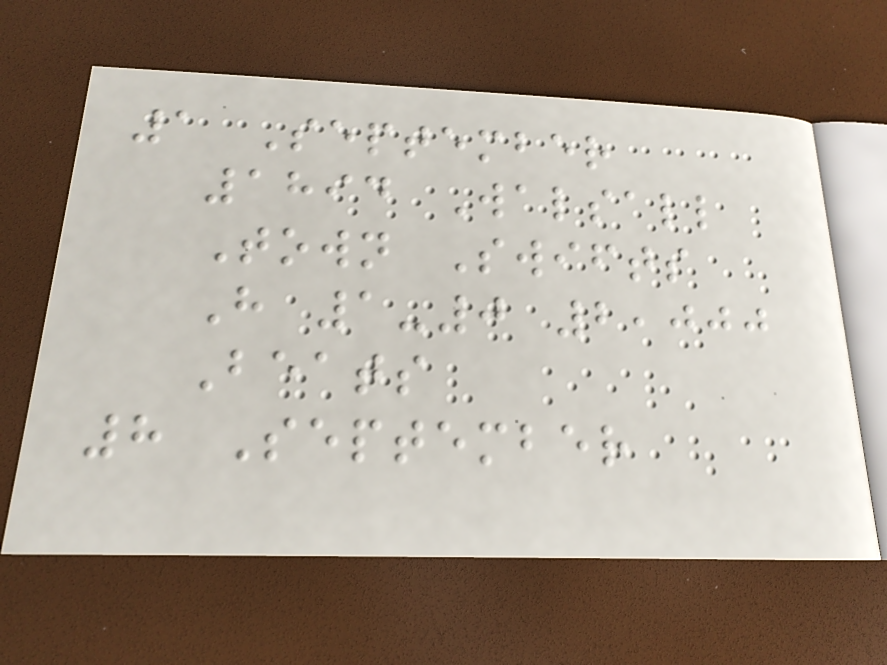1 September
1894 Walsall
Town Swifts
H 1-0 2,000
Beats
8 September
